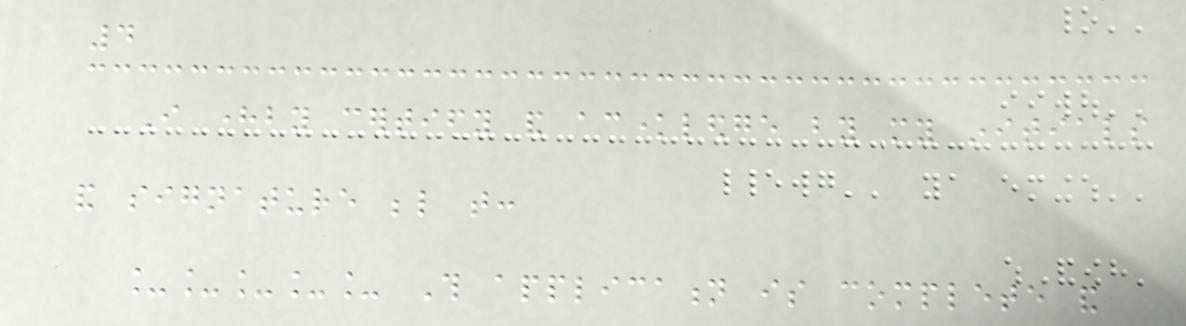4
I hereby certify and acknowledge by my initials
and signature below that:
_____ This application is complete and
